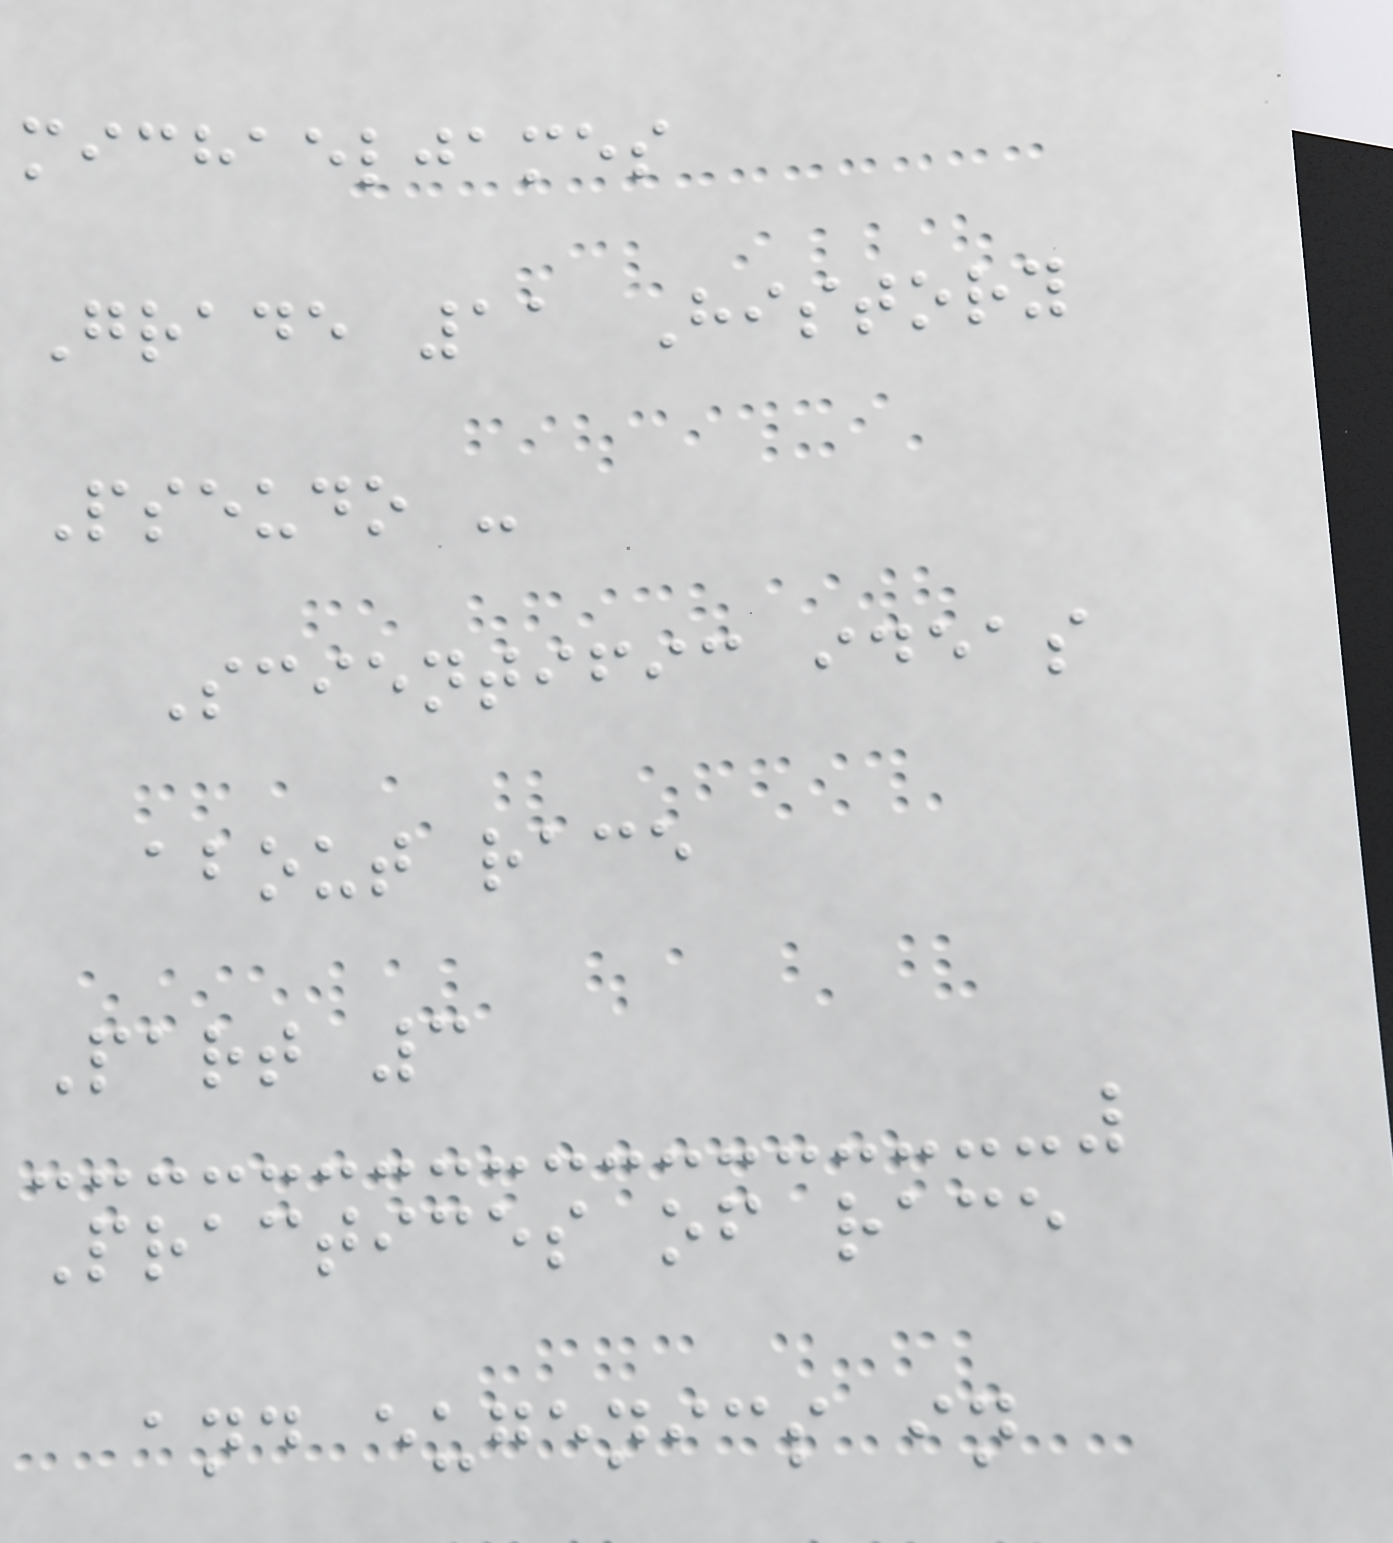michaeljames
Grade 11 History
Pseudo -
Scientific ideas
about race
Part 3
Practices of race
and eugenics in
